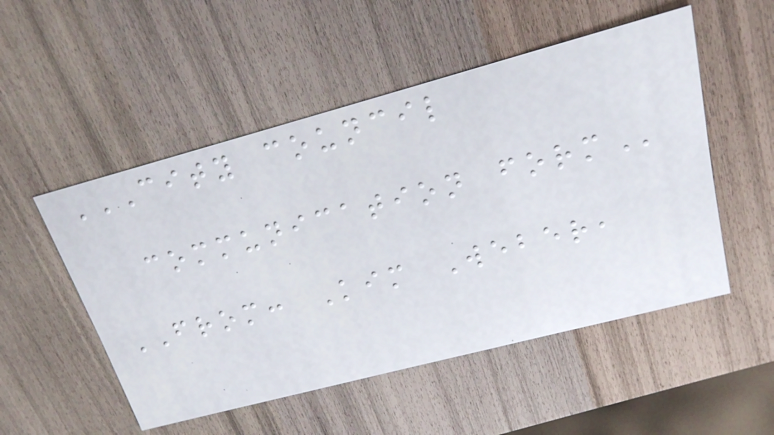CITY COUNCIL
COMMUNICATION FORM
FROM: Kim Weber,
